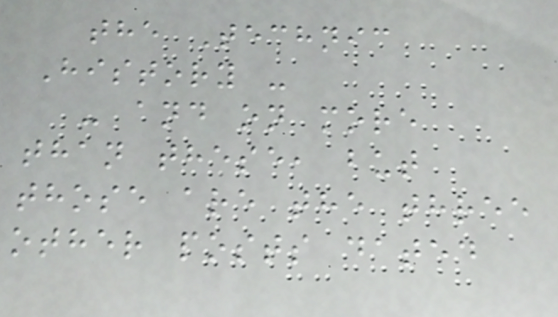the Technic
History -
- and on more
than these, but
those are the three
other posts dated
